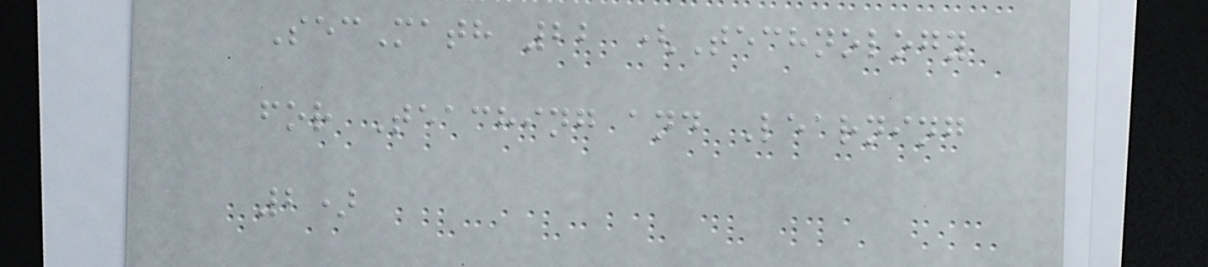SecMath 22 (Technology
for Teaching and Learning
2)
